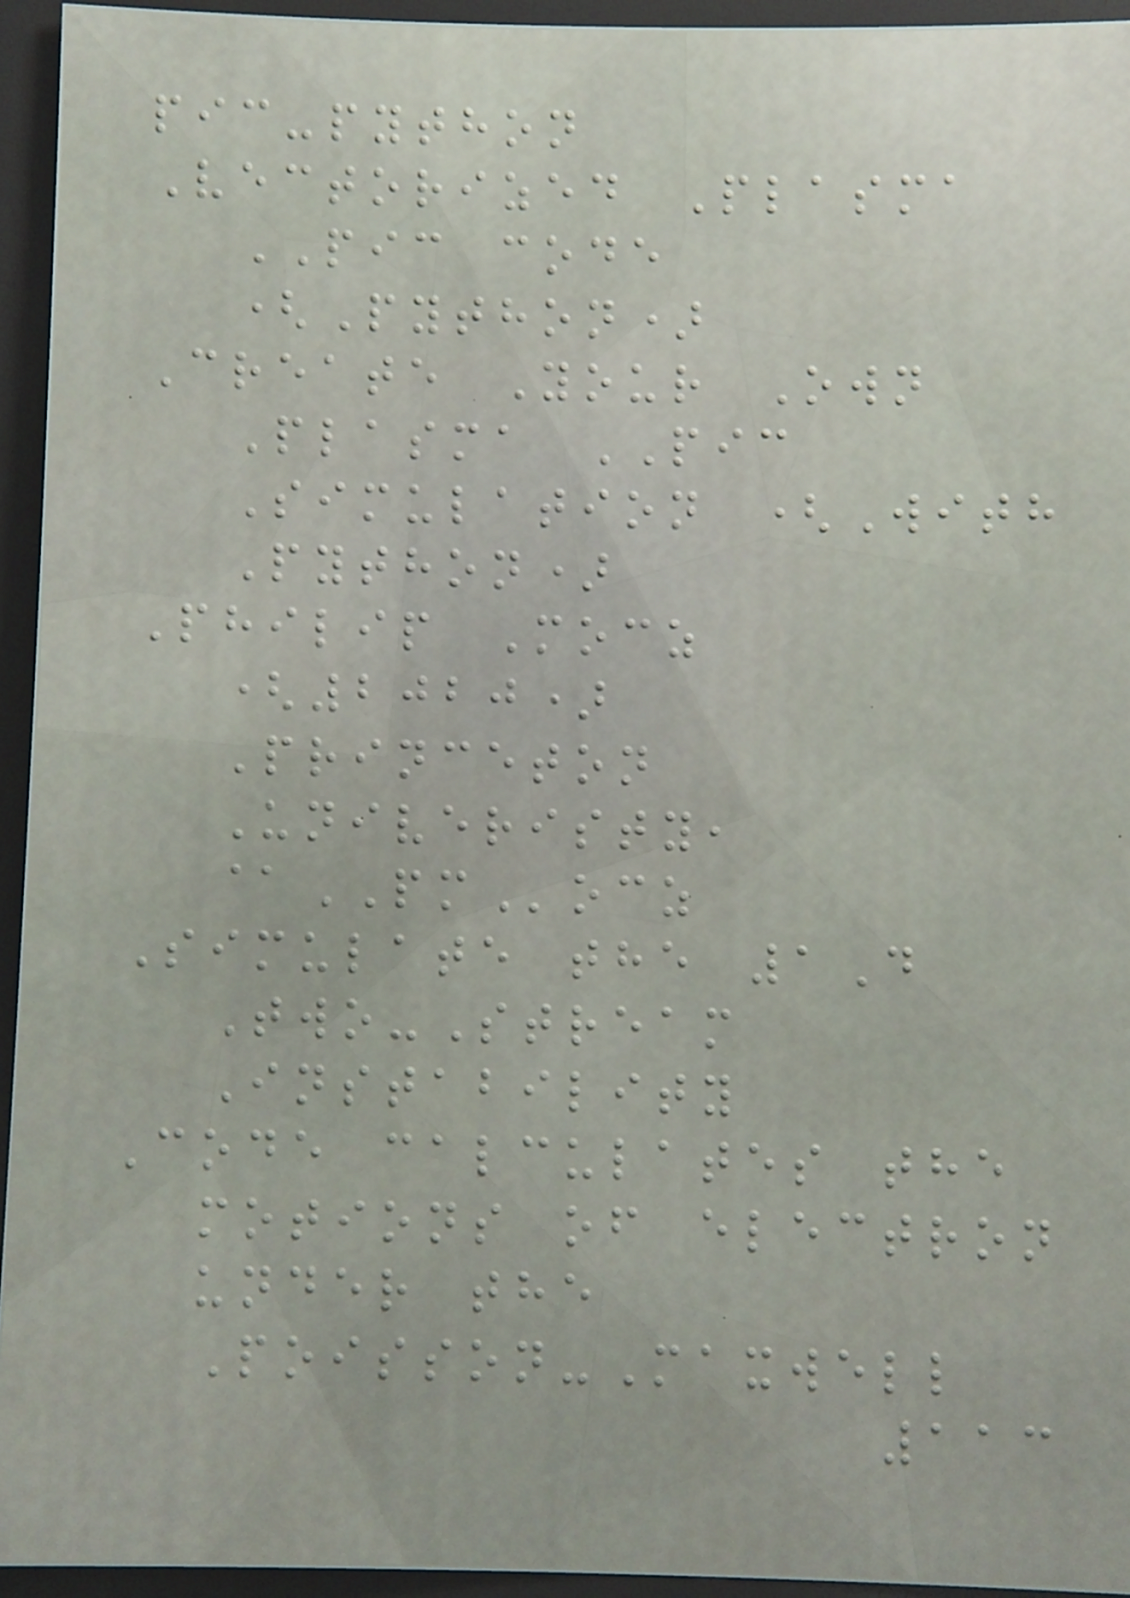pic-python
Vectorized Plasma
PIC code
(Python)
Create Your Own
Plasma PIC
Simulation (With
Python)
Philip Mocz
(2020)
Princeton
Univeristy,
@PMocz
Simulate the 1D
Two-Stream
Instability
Code calculates the
motions of electron
under the
Poisson-Maxwell
113
